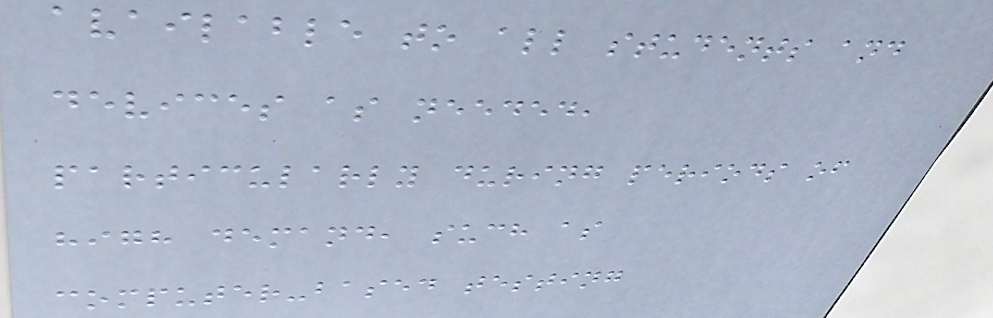available to all students and
devices as needed,
particularly during periods of
high demand, such as
computer-based testing
